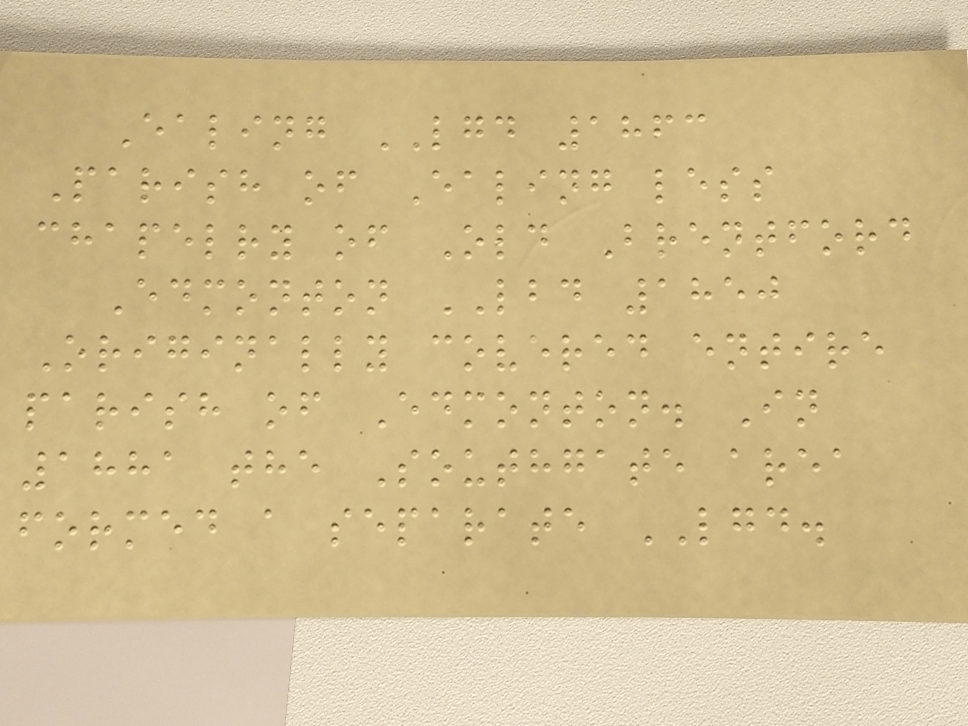Ealing LGD 1863
Parish of Ealing less
chapelry of Old Brentford
Edmonton LBD 1850
Originally covered entire
parish of Edmonton. In
1881 the Southgate area
formed a separate LGD.
